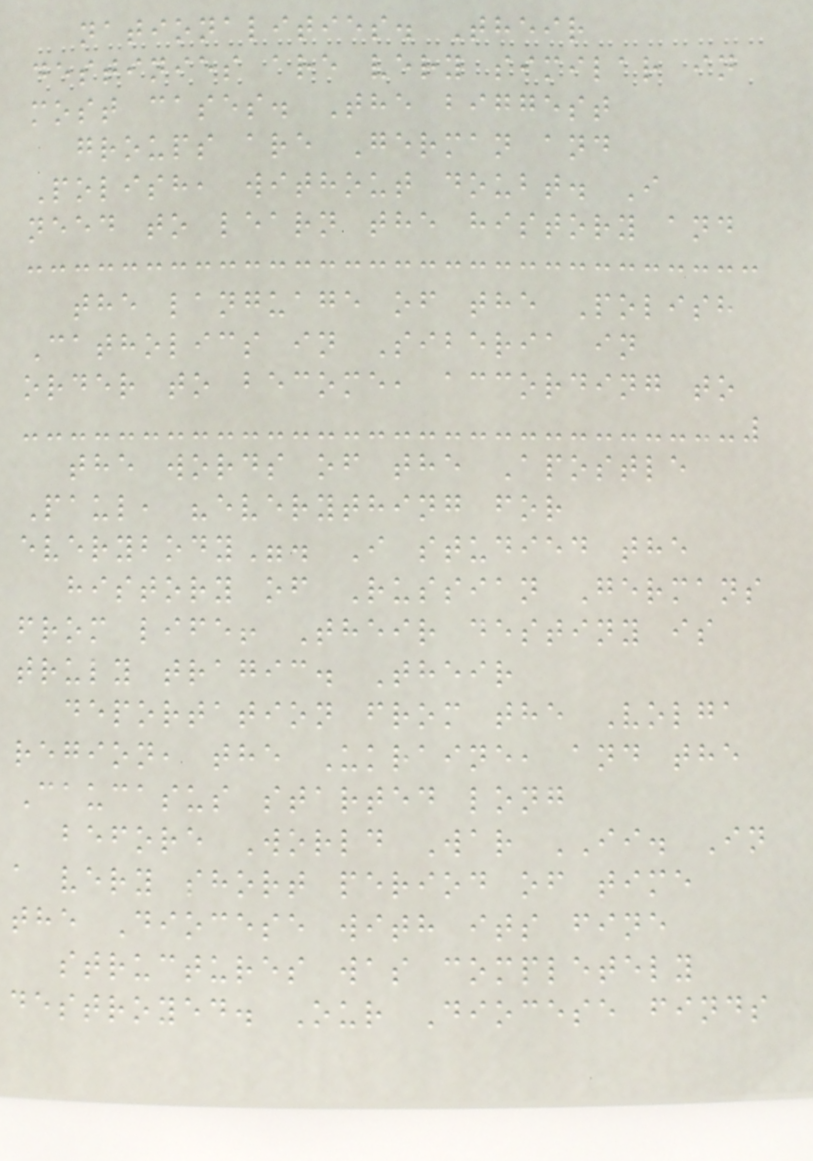nationalities. Their
destinies are very similar in
most cases. The biggest
groups are German and
Polish, without doubt. I
need to learn the history and
the language of the Polish
Catholics in Siberia in
order to become, according to
the words of the Apostle
Paul, "everything for
everybody". I studied the
history of Russian Germans
from life! Their destiny is
truly tragic. Their
deportation from the Volga
region, the Ukraine, and the
Caucasus started long
before World War II. In
a very short period of time
the Diocese with its fine
structures was completely
destroyed. Our Diocese finds
